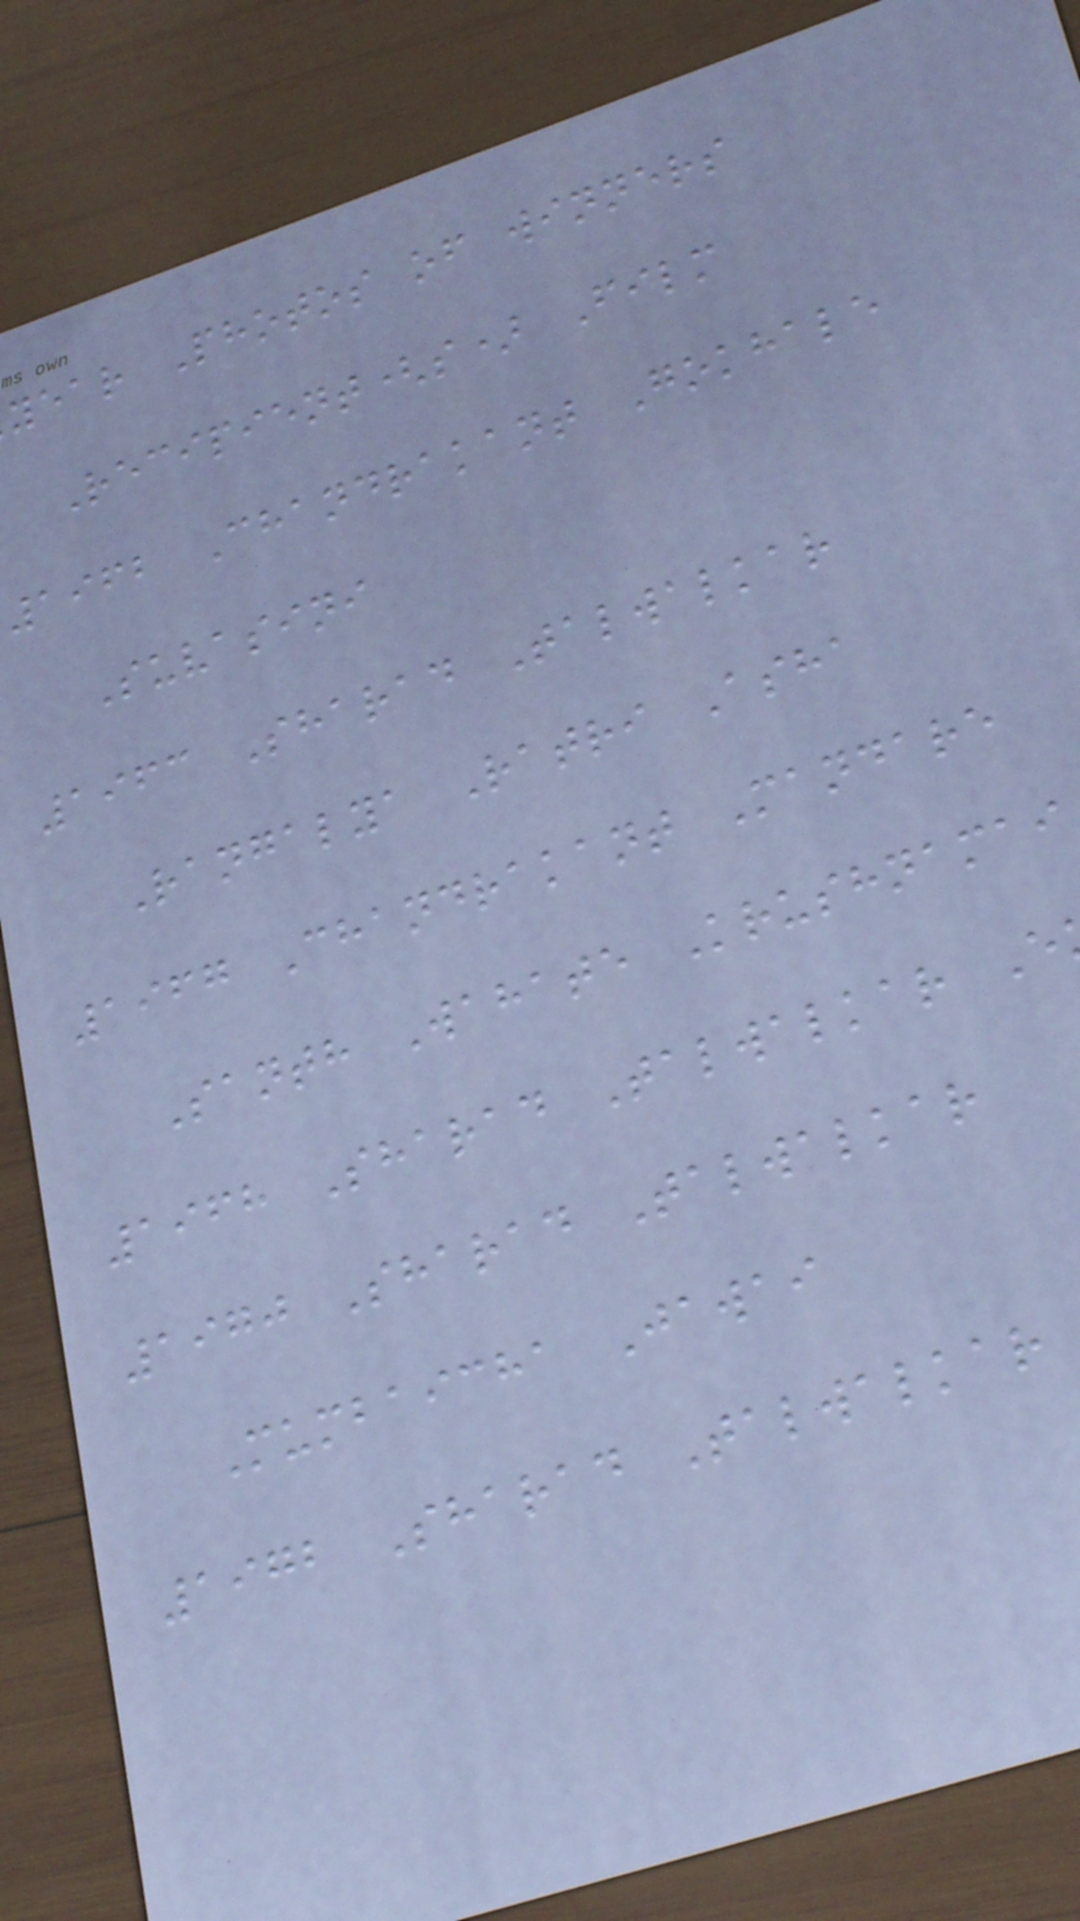year Photos of winners
Recipient(s) Film
1962 Chandrakant Gokhale
Suvasini
1963 Sharad Talwalkar
Rangalya Ratri Asha
1967 Chandrakant Mandare
Santh Wahate Krushnamai
1968 Sharad Talwalkar E
1970 Sharad Talwalkar
Mumbaicha Jawai
1972 Sharad Talwalkar
